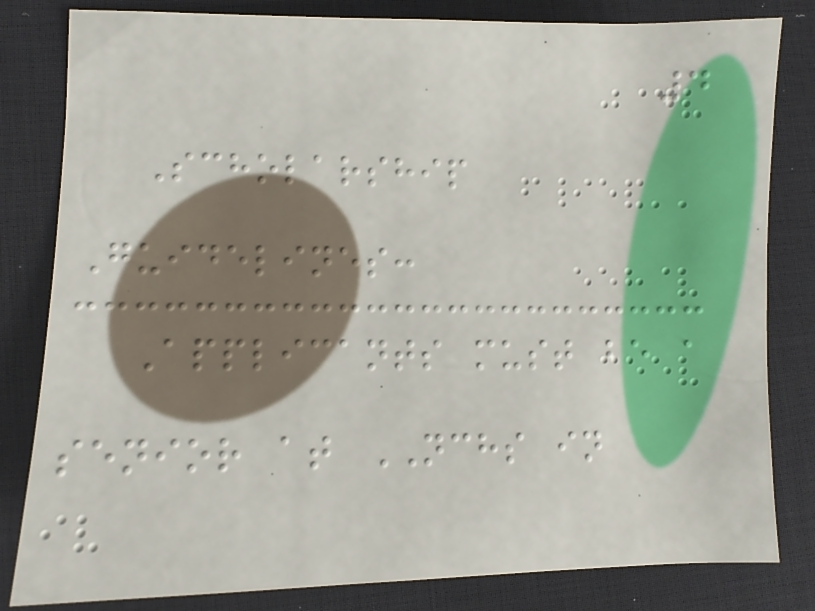4
Scholarship
Guidelines:
Applicants must be a
senior at NCHS in
